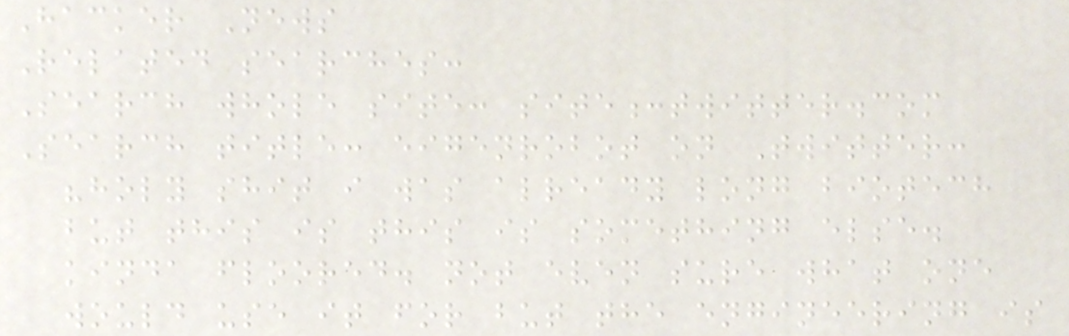Hacker News
Related searches:
Search whole site: site:twitter.com
Search title: eigenrobot on Twitter:
"holy shit i was already long biotech
but this is this is something else.
kinda floored. not even sure what one
would use it for but the engineering is
